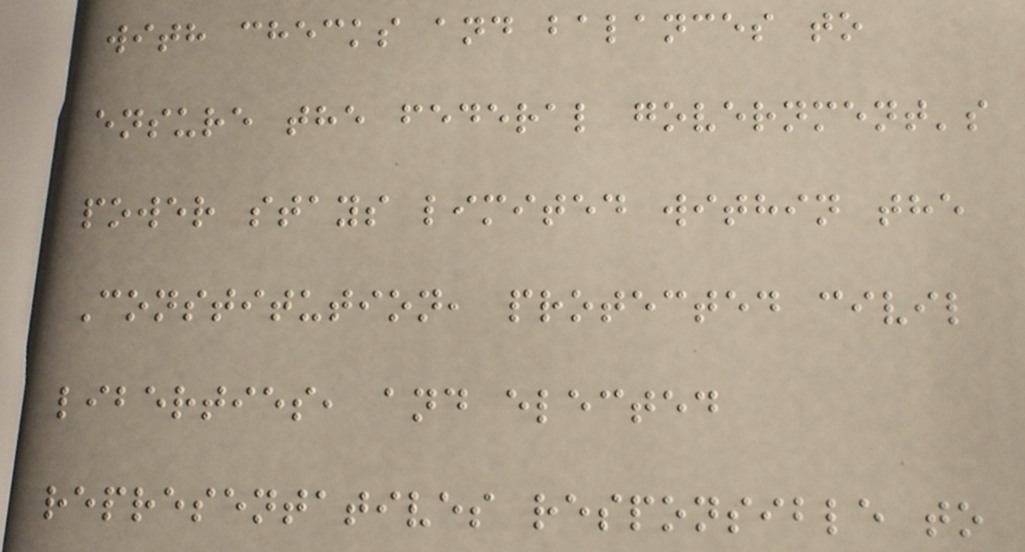with checks and balances to
ensure the federal government's
power stays limited within the
Constitution, protected civil
liberties, and elected
representatives responsible to
